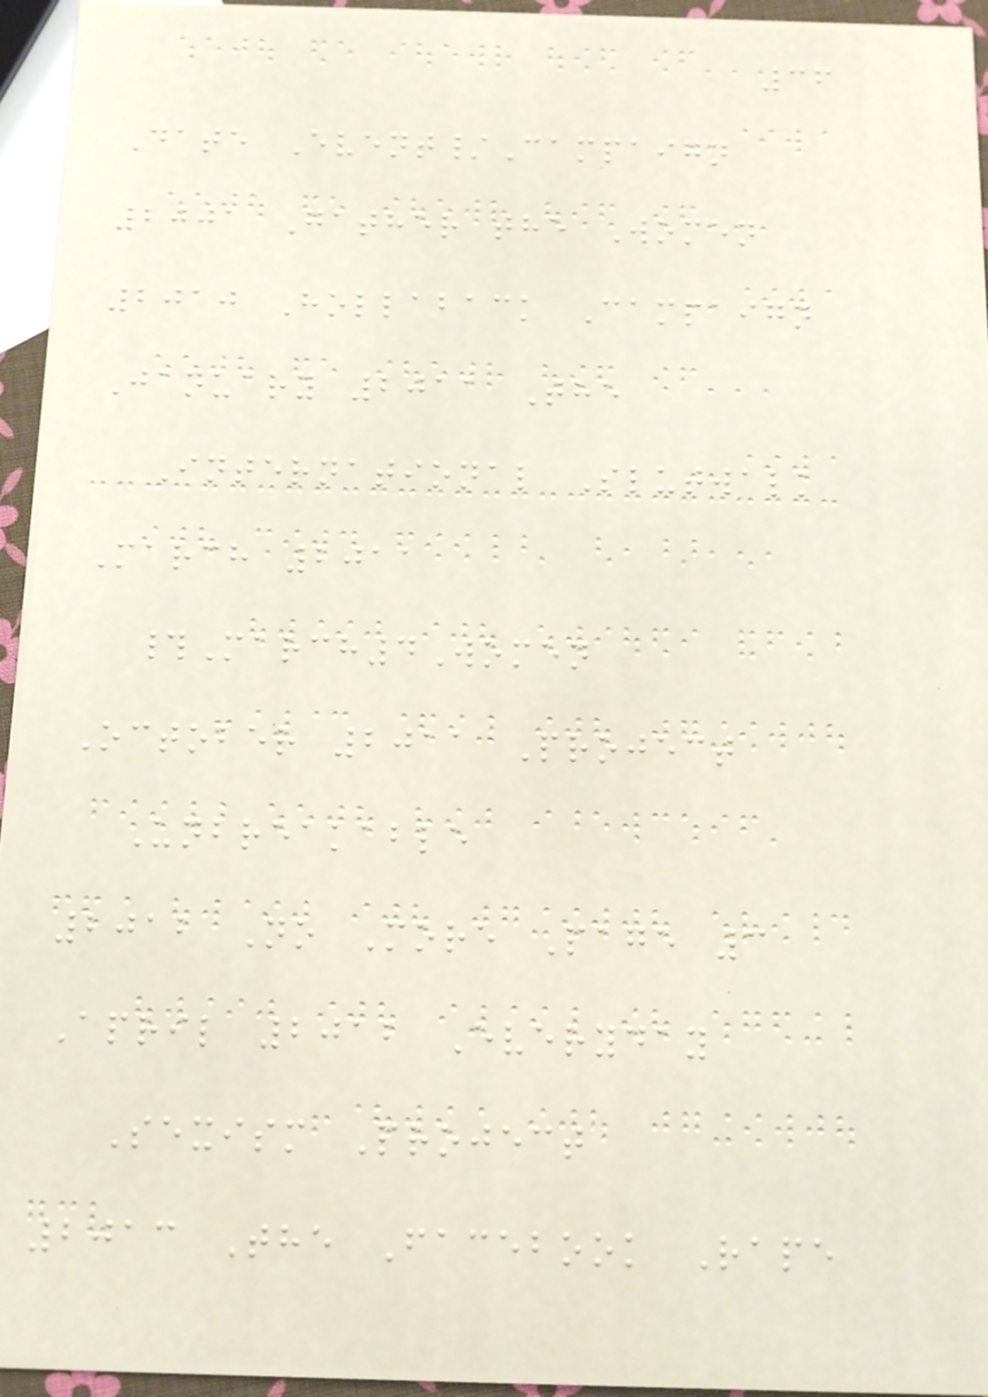36
Date Event/Campaign
2001 Gather the Women
2010 Hollaback Campaign
January 2011 The
International Slutwalk
March 2011
#March4Women
October 2011 Project
Unbreakable
2012 No More Page 3
April 2012 Everyday
Sexism Project
2013 The Facebook Rape
